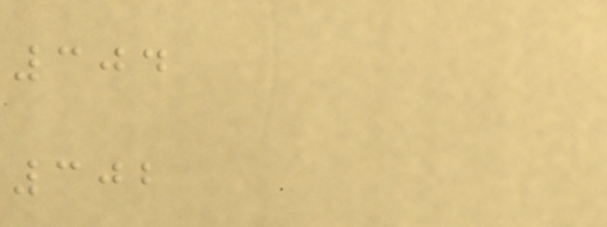304
302
